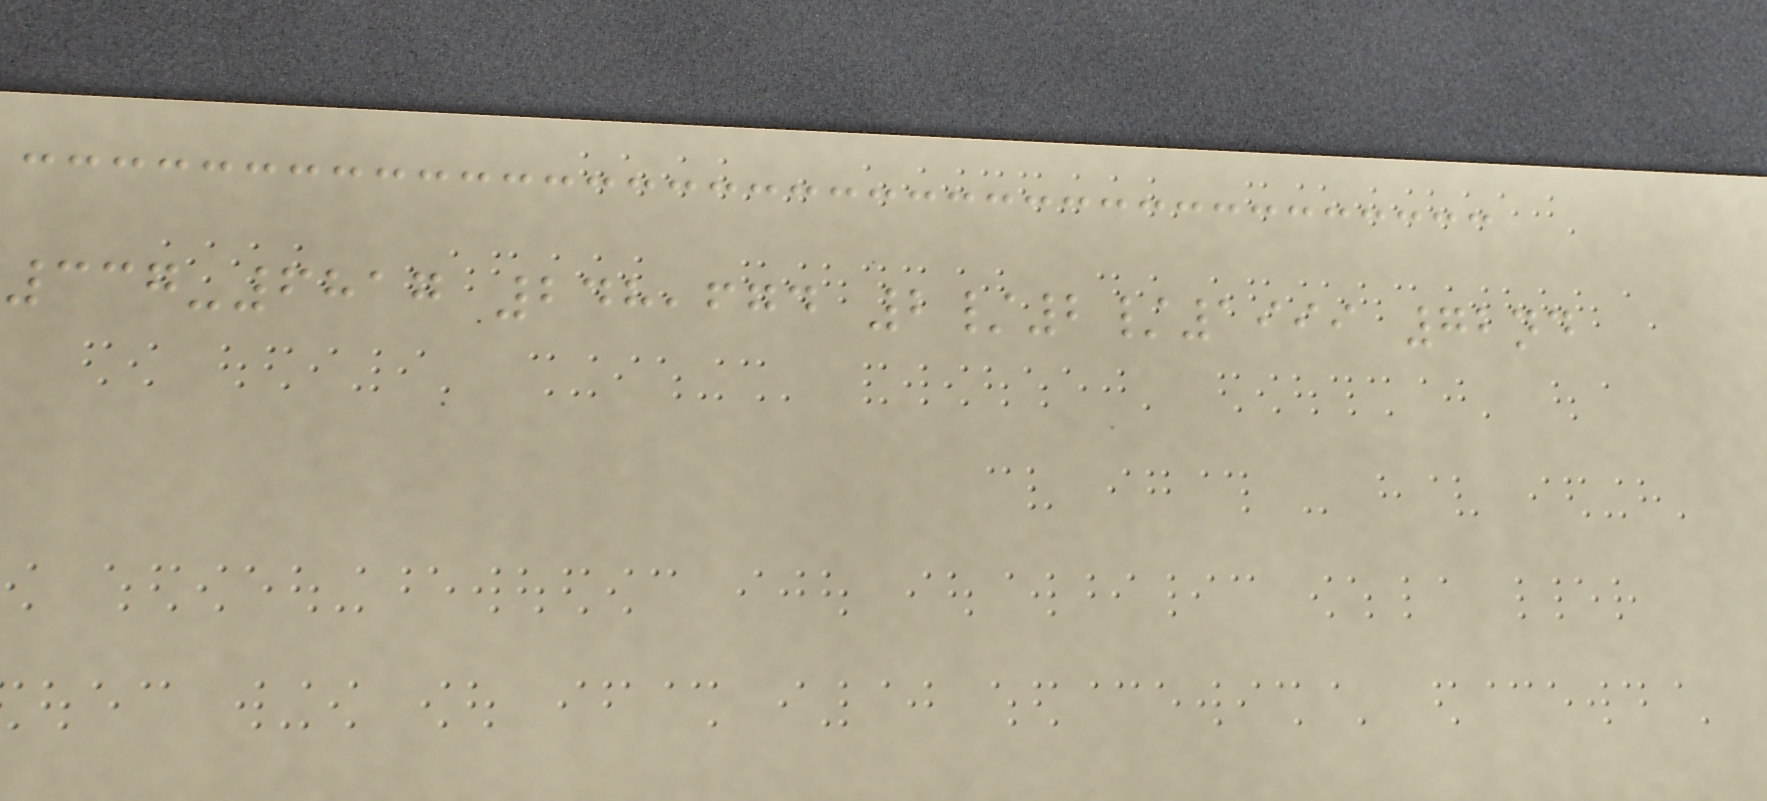337-6817 248,674 2/2/1999 72nd
